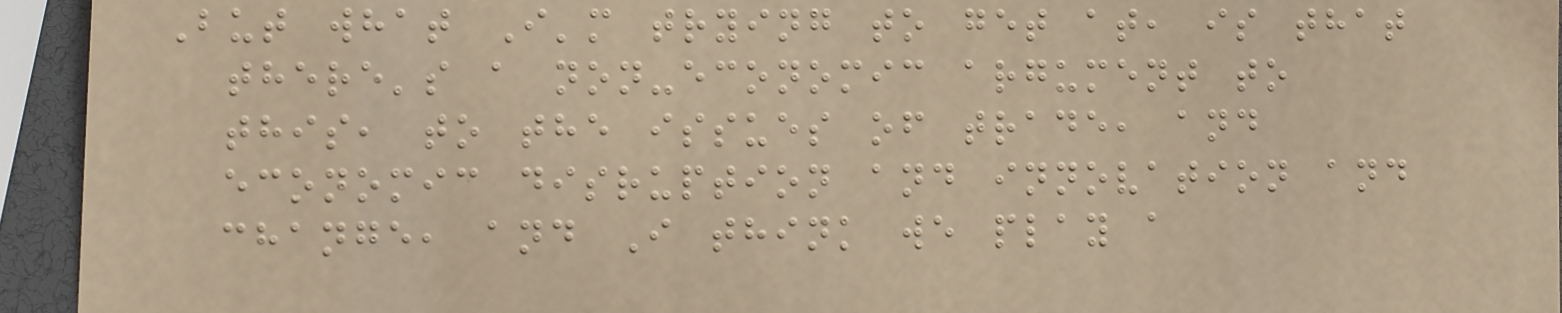But what I'm trying to get at, is that
there's a non-economic argument to
this, to the issues of trade, and
economic disruption and innovation and
change, and I think we play a
